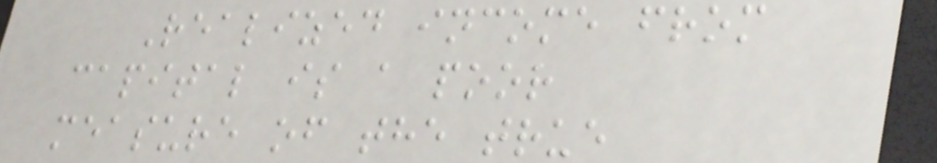Realized income from
capital is a poor
measure of the true
